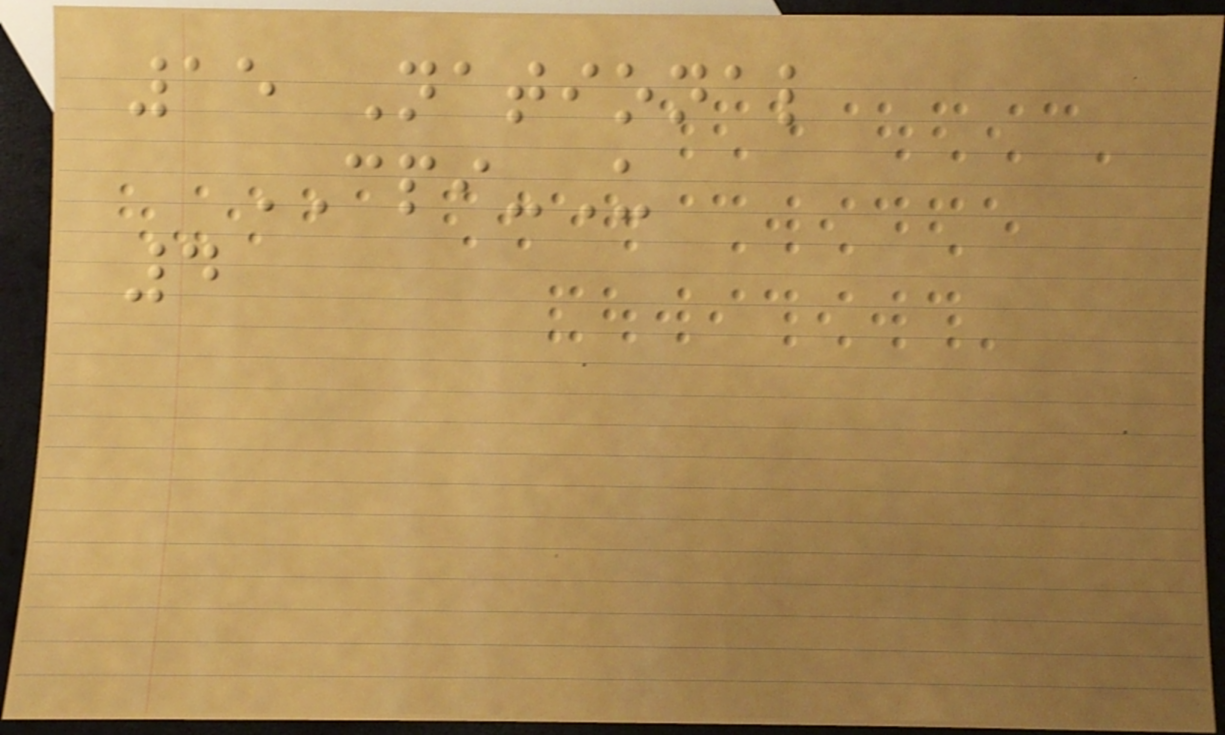15 National
CPI-U
4
